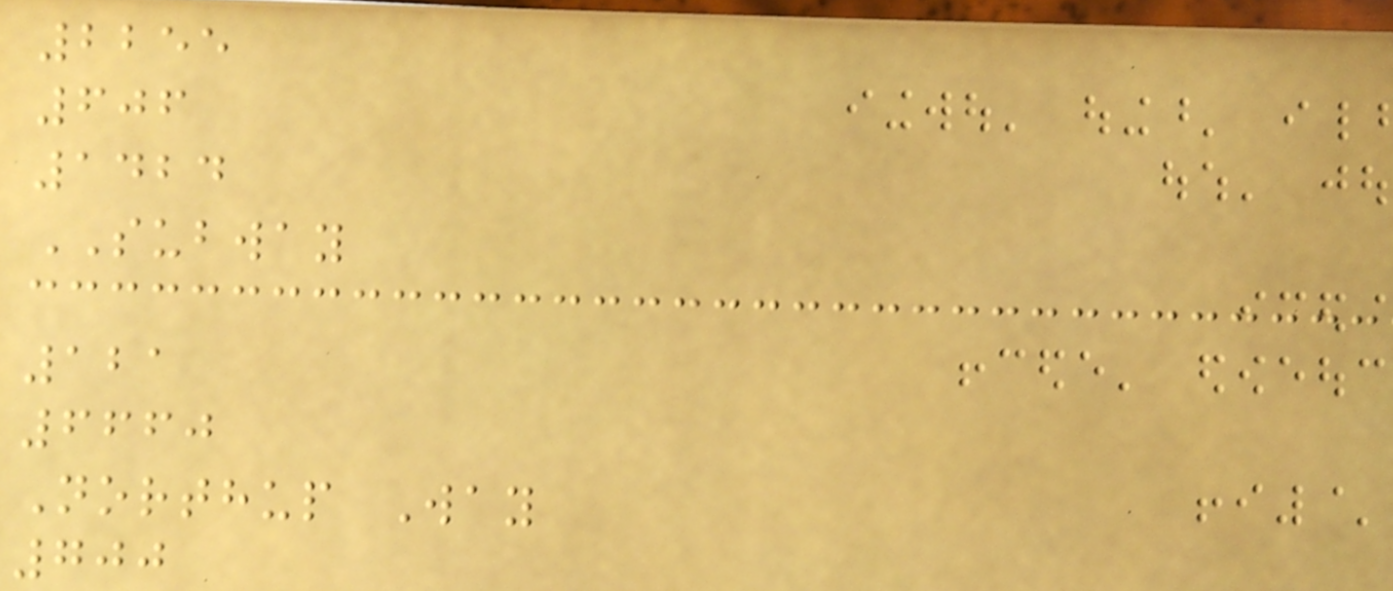2255
606
1424
SUBWAY
121
6660
Northup Way
700
